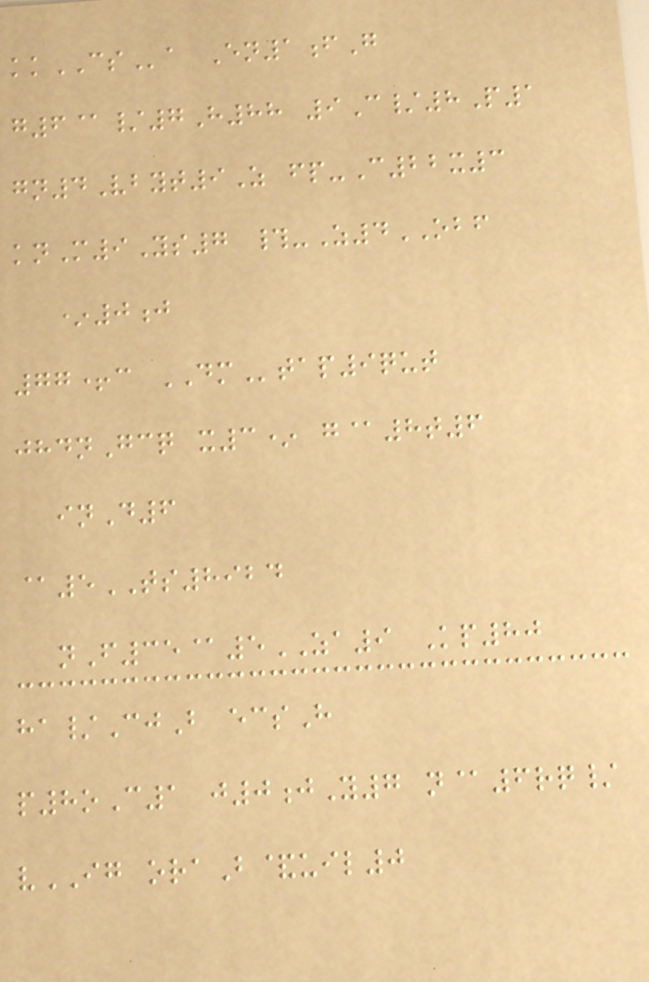kkCSa En1fG
g6@/7H88 9C/8P1
gn4Vbyt9Z fp-C22x3
knM9Ys7 #-Z4OBF
*0j
77+c DMtap9qut
jhdnGcq x3* g@8t6
inD6
@5TS8924
nF35@5ZA9 Kp80
ha/CjB ecsH
p8oC1 j0jY7 n@6rq/
vIG oraB&uil0
